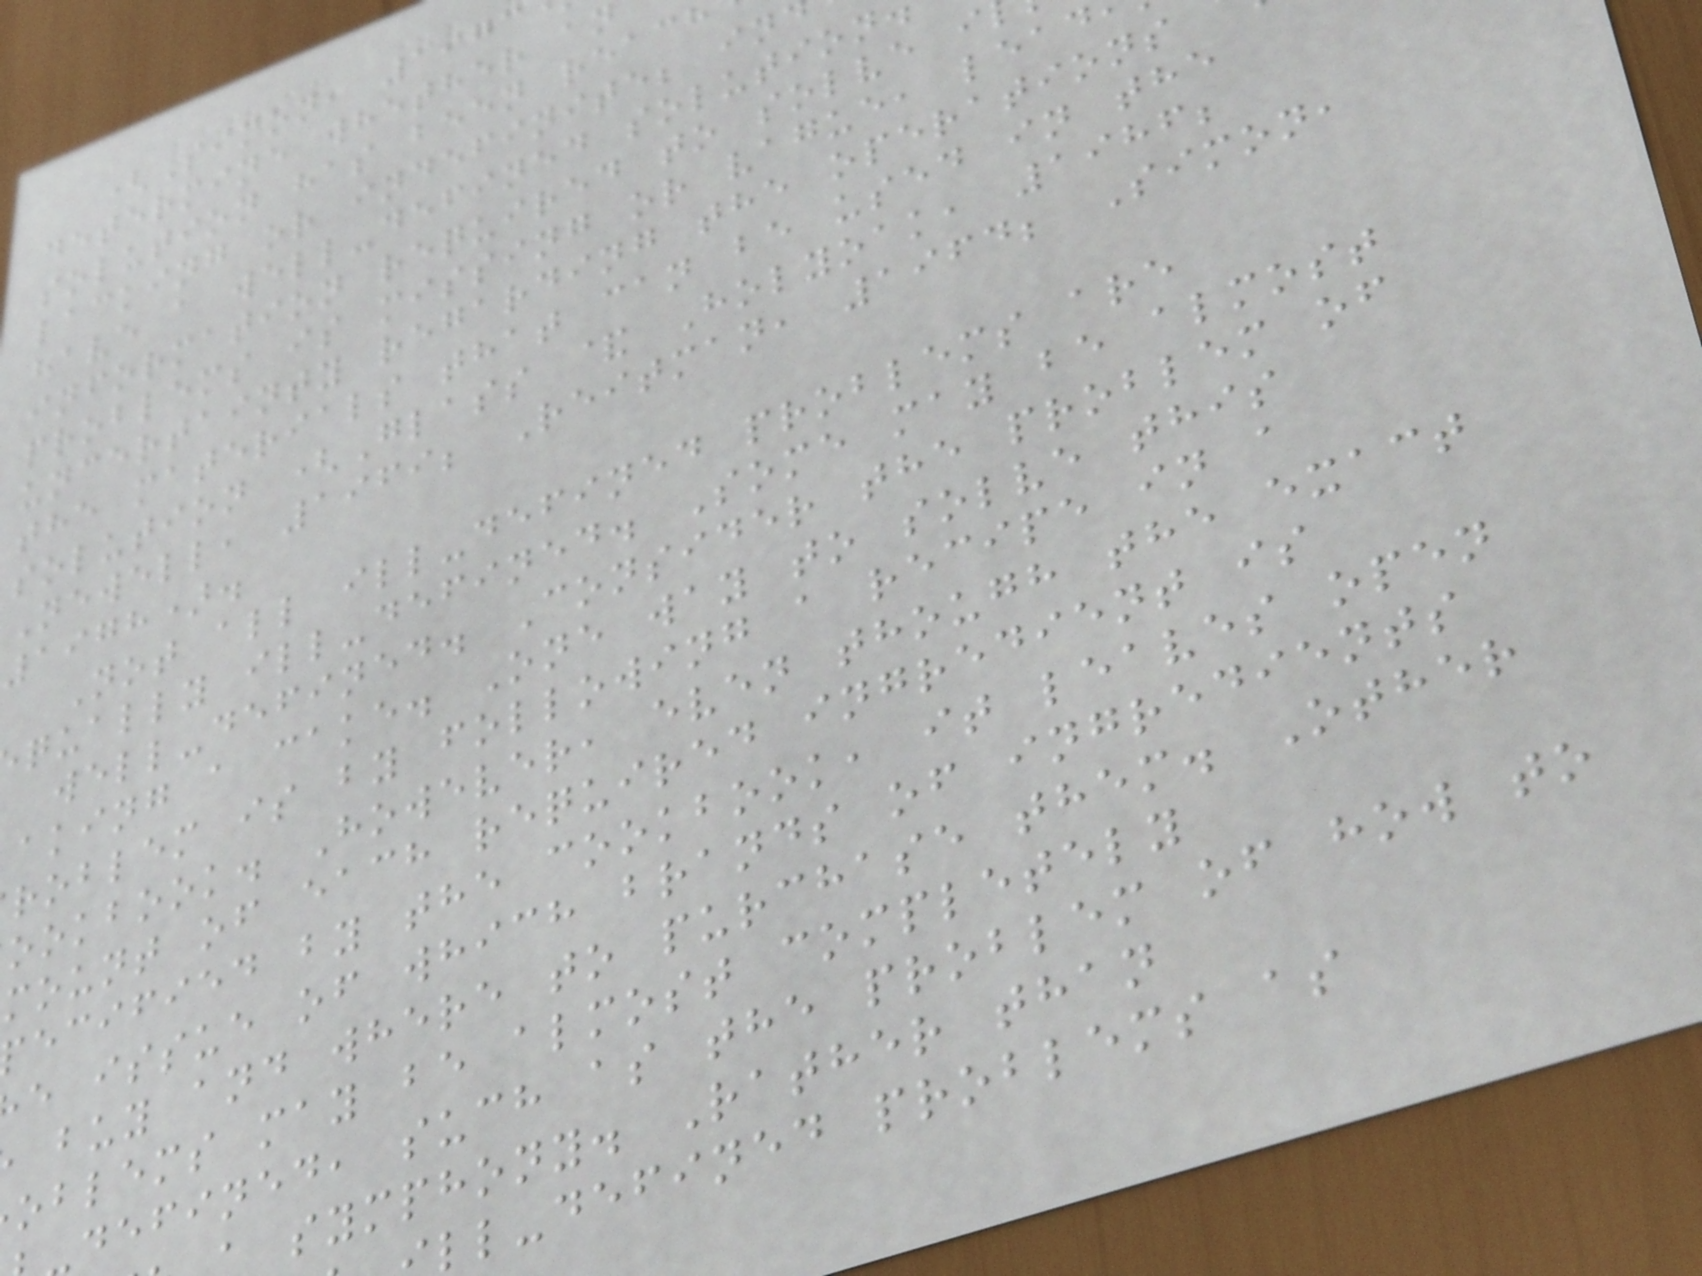(Simon, 1973
determine whether an
solution has been reach
lacking or indefinite; in
have a well-defined solution
information required to solve i
problems is missing or vague, lead
uncertainty regarding the operations
the materials that can be used in the
solution (Glass & Holyoak, 1986;
Newell, 1969; Reitman, 1964; Simon,
1978).
Not all ill-defined problems are
qually ill-defined. Some may be almost
well-defined. Consider the problem of
aking a cake. One way to solve this
roblem is by following a recipe in a
ookbook. However, even though the exact
mount of each required ingredient is
ecified by the cookbook, it leaves open
e issue of which brands of ingredients
buy and where to purchase them. Other
oblems may be almost completely
defined, such as the problem of how to
symphony. Rather than
ll-defined problems as
